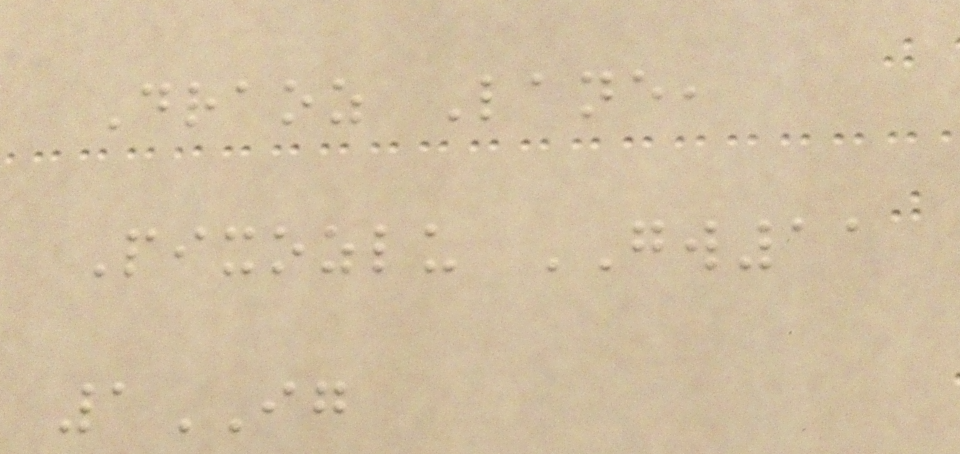Draoz Lane,
Pixozlu GW11
1IG
